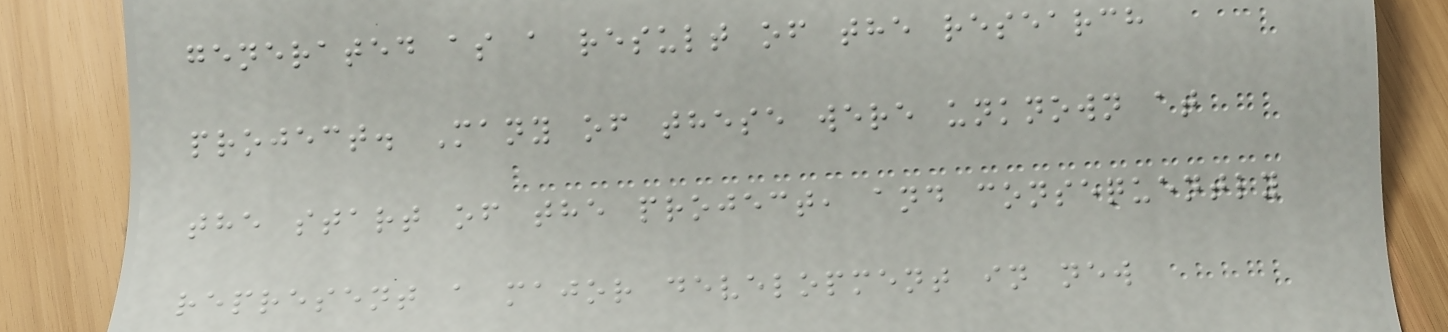generated as a result of the research
project. Many of these were unknown at
the start of the project, and consequently
represent a major development in new
